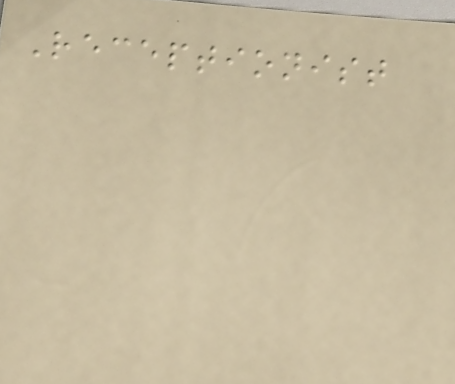Receptionist
